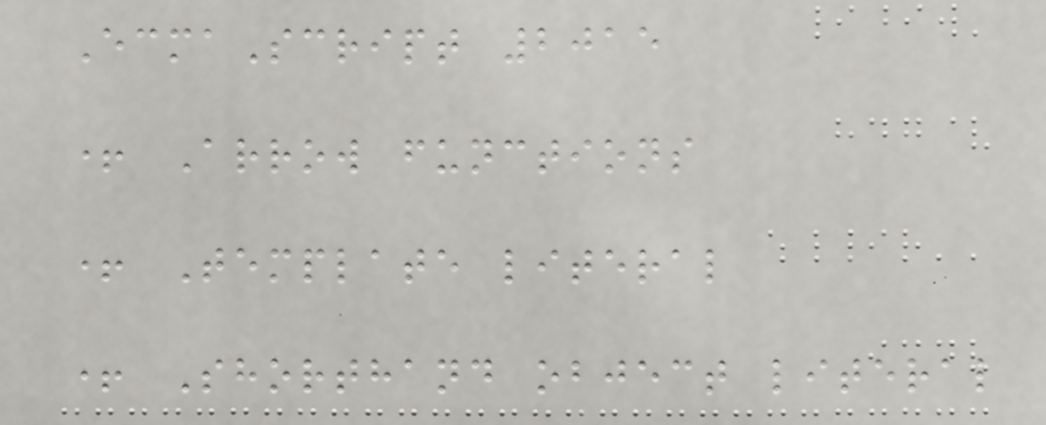EcmaScript 2015
+ Arrow functions
+ Template literal
+ Shorthand object literal
